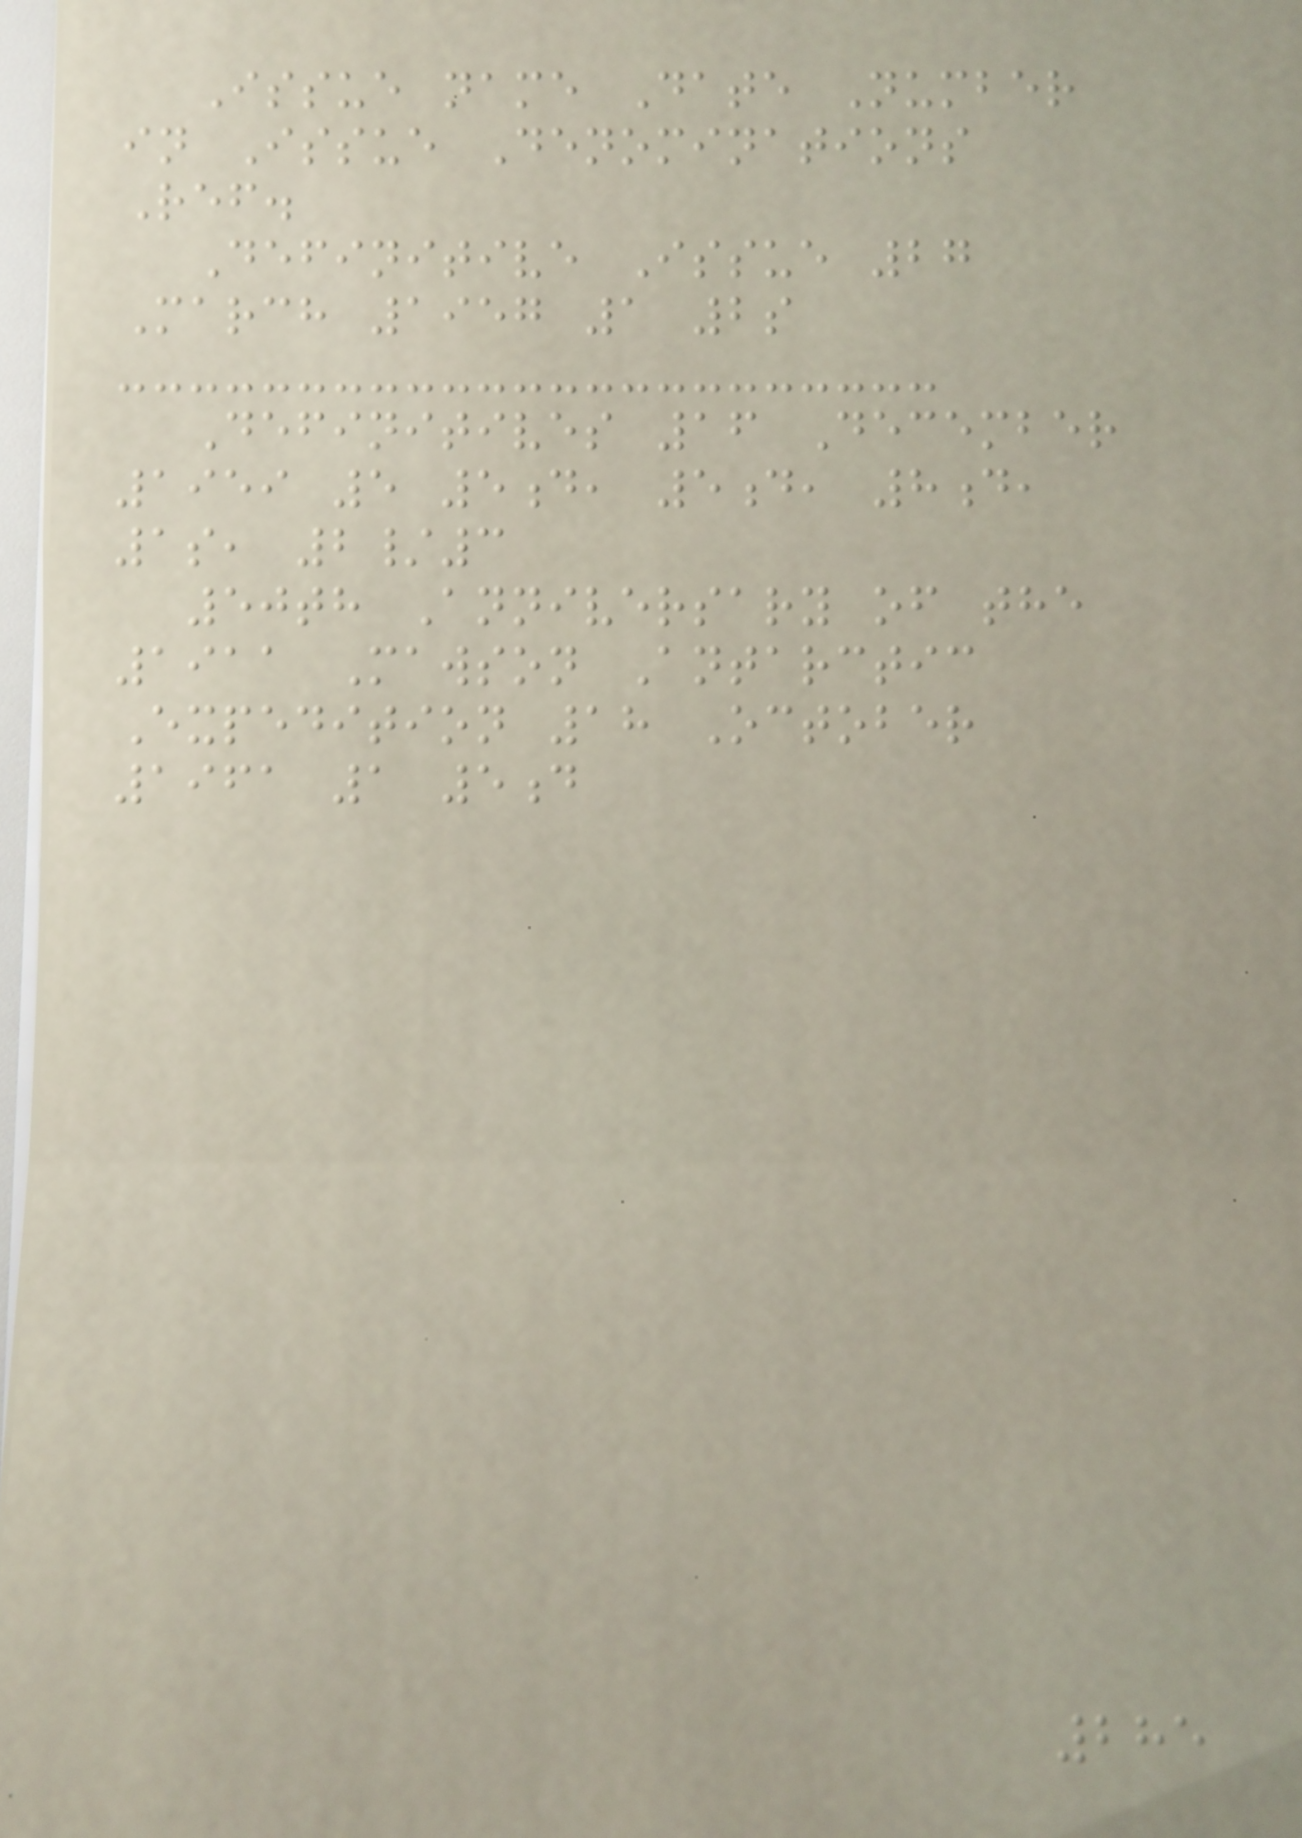Issue name Date Number
in Issue Denominations
Ref.
Definitive Issue 27
March 1957 1 2s
Definitives 16 December
1959 5 5d, 5d, 8d,
1s, 2/3
50th Anniversary of the
1911 Mawson Antarctic
Expedition 18 October
1961 1 5d
285
